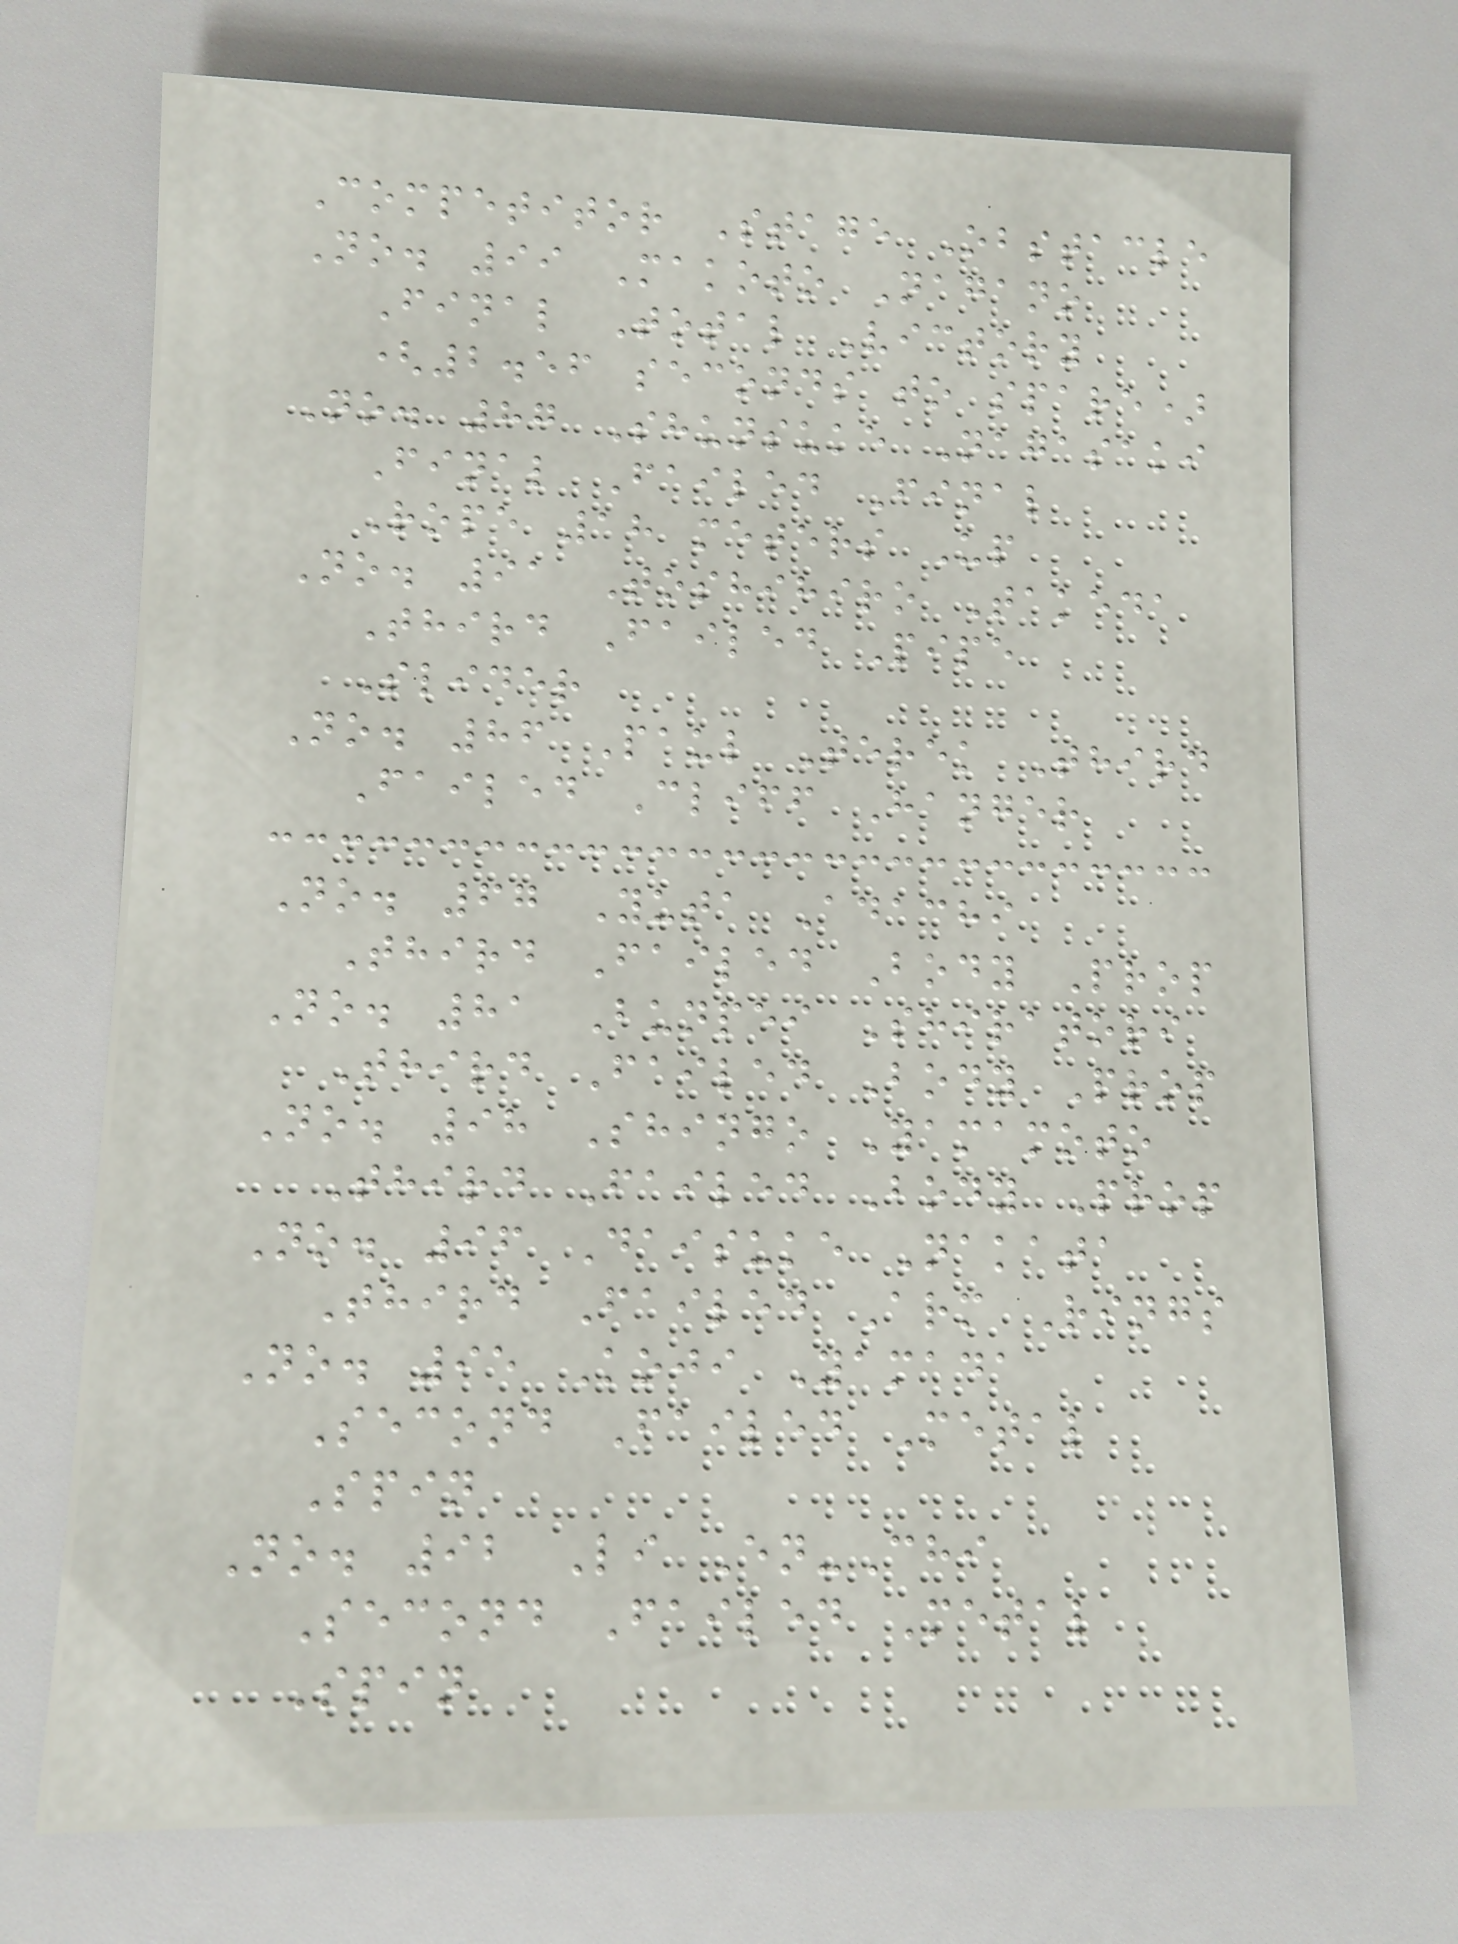Competitor Stage Obstacle
No. 99 Makoto Nagano
Final Total Victory
(2.56 seconds to spare)
No. 87 Shunsuke Nagasaki
Final Failed Final
Rope 18 meters Up
No. 91 Toshihiro Takeda
Third Failed Pipe
Slider
No. 86 Paul Terek Third
Failed Cliff Hanger
No. 67 Yuta Adachi
Third Failed Body Prop
No. 81 Bunpei Shiratori
Third Failed Body Prop
No. 98 Shingo Yamamoto
Third Failed Body Prop
No. 96 Daisuke Nakata
Third Failed Arm Rings
No. 95 Koji Yamada
Second Failed Metal
Spin
No. 92 Li En-Chi
Second Failed Metal
Spin
